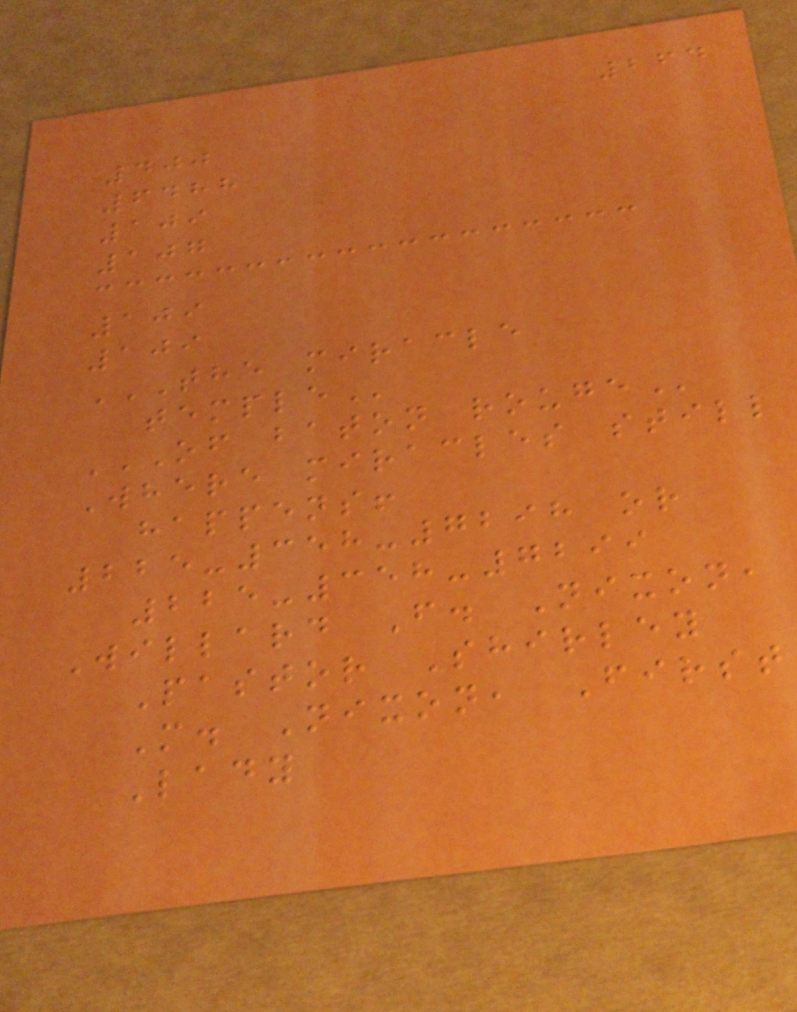264
400
6488
109
107
109
109
THE MIRACLE
TEMPLE
OF BATON ROUGE
Where miracles still
happens!
225-358-7298 or
225-358-7299
Willard F. Nixon,
Pastor Shirley
M. Nixon, First
Lady
